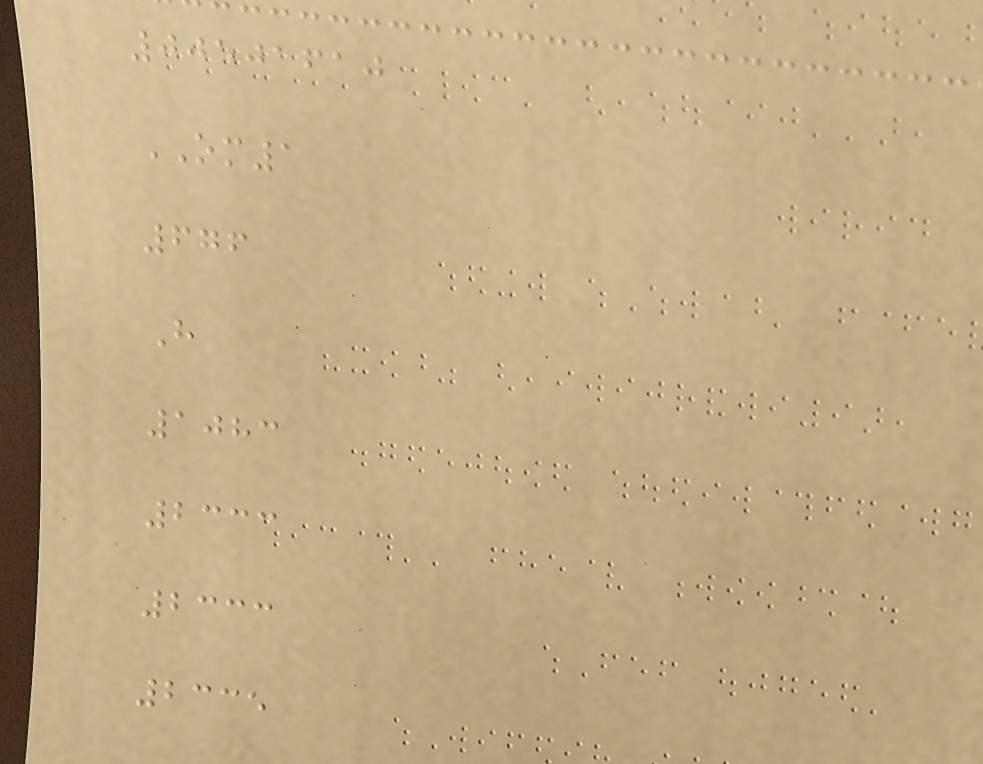00501610
OM1
676
H
1083
2333
2333
2335
